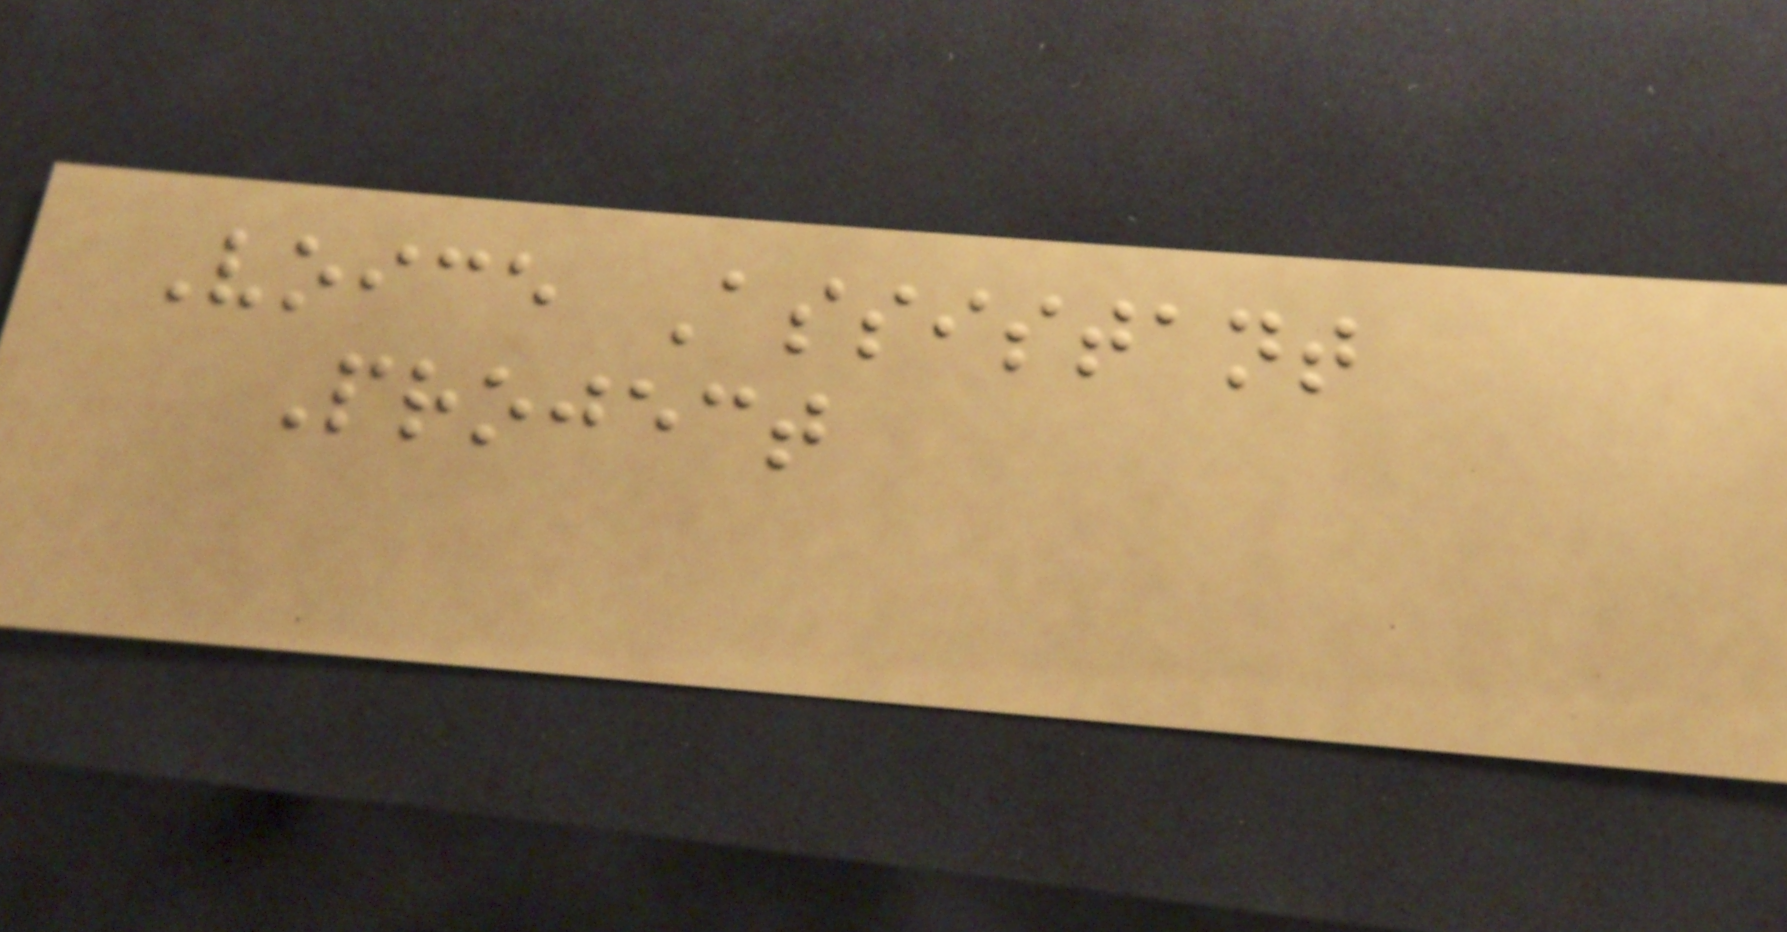Voice Assistant
Project
